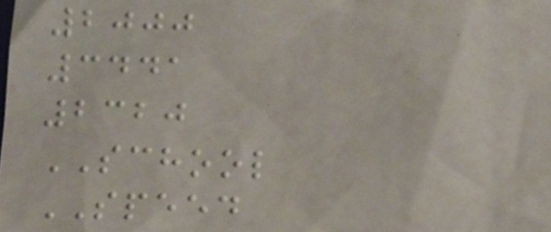2000
3441
2320
SCHOOL
SPEED
